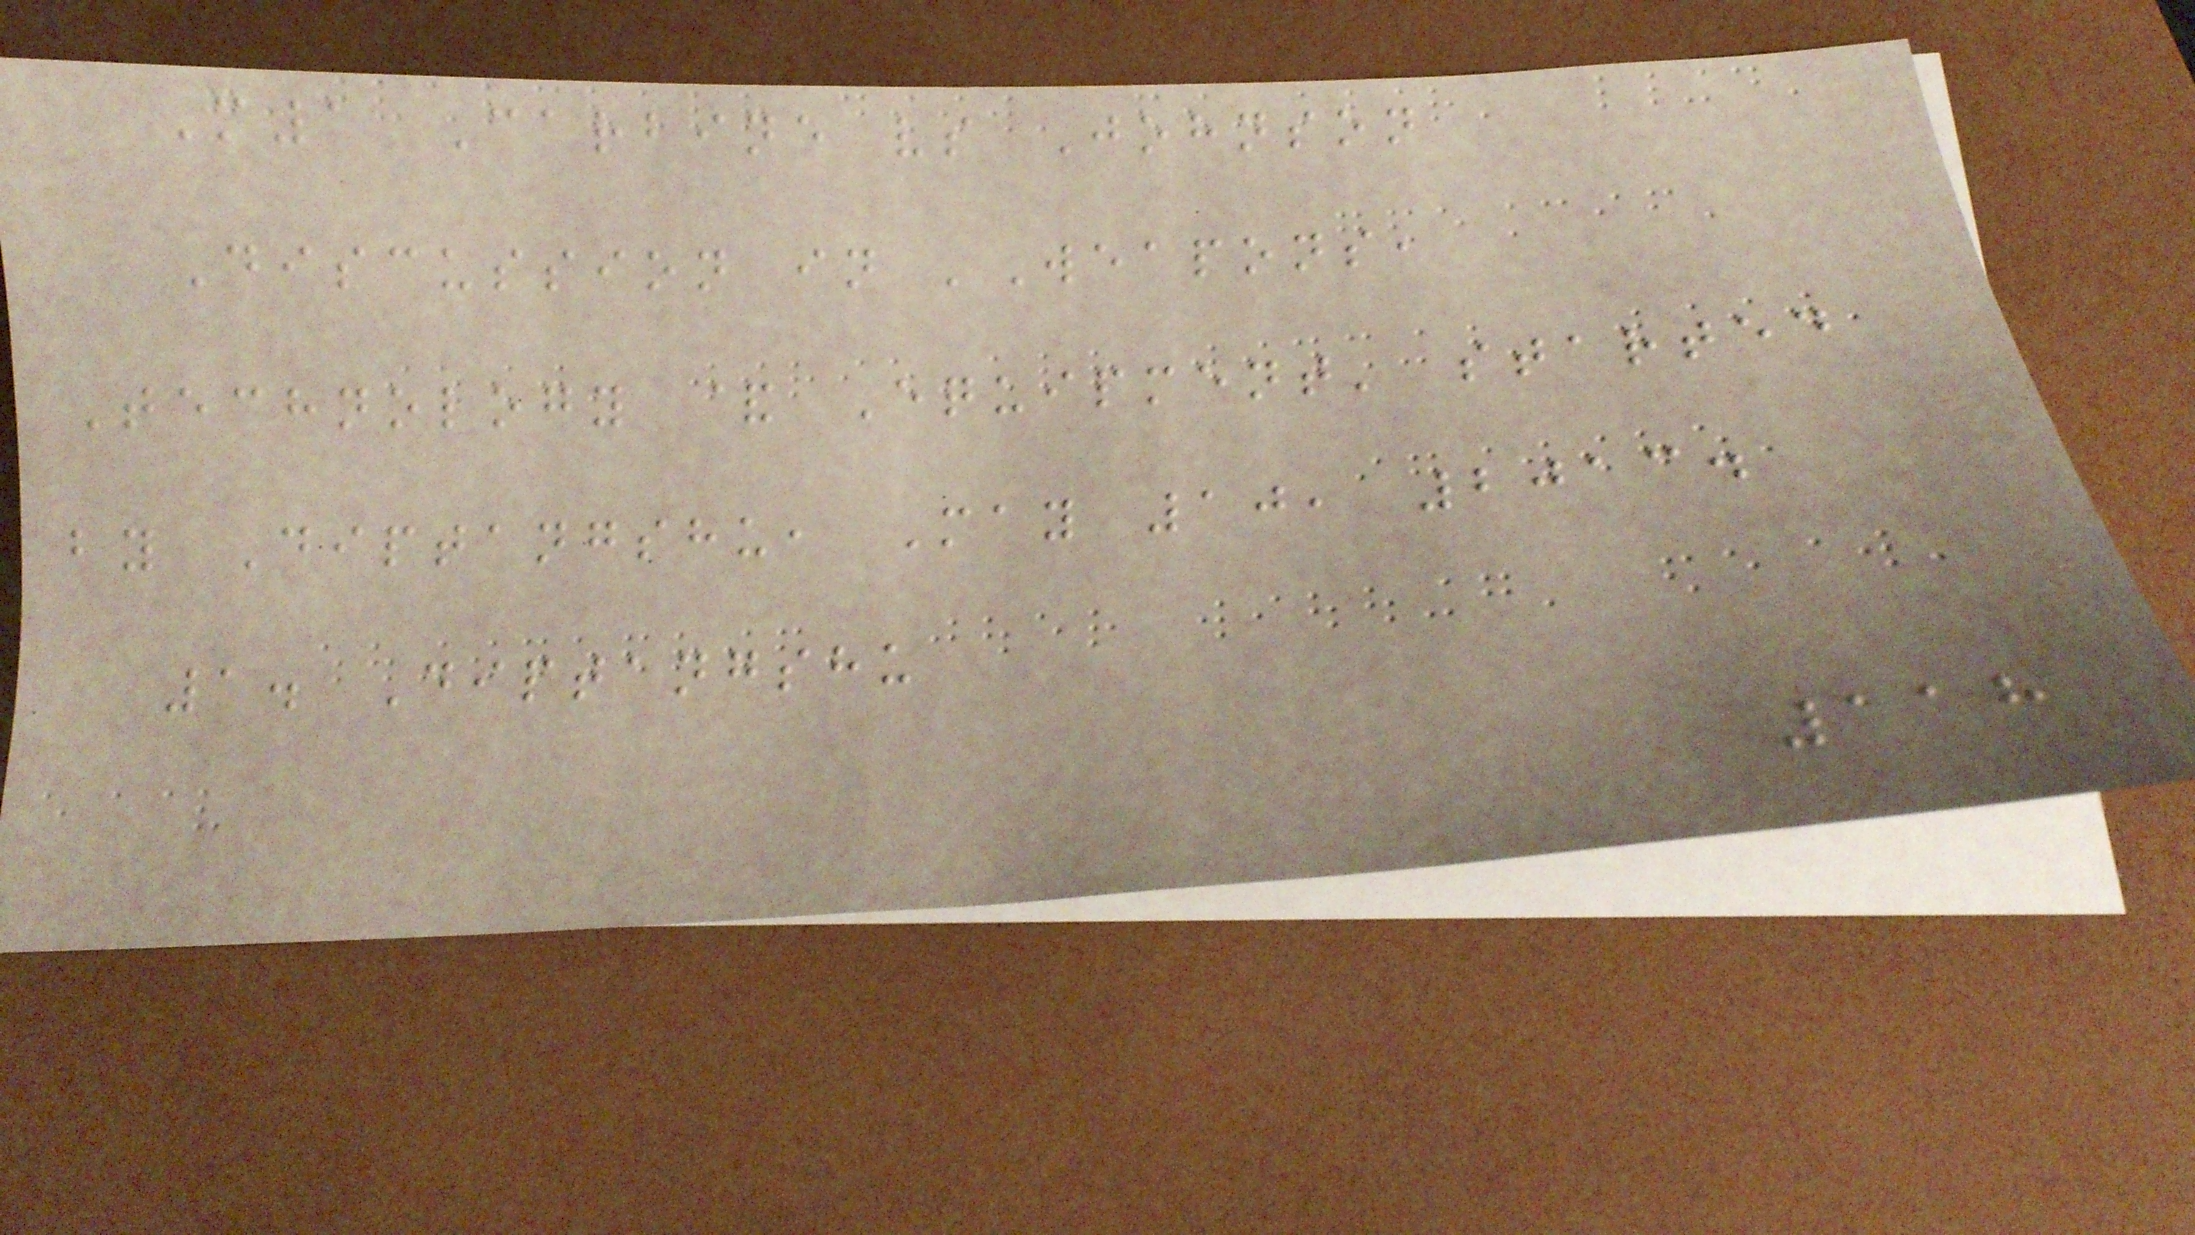M1 Carbine vs Johnson
Discussion in 'Weapons,
Technology & Equipment' started
by Diptangshu, May 10, 2013.
1. Diptangshu
118
